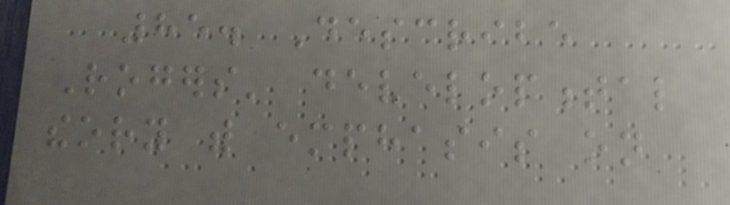85. Describe
Rogers' developmental
theory with emphasis on
